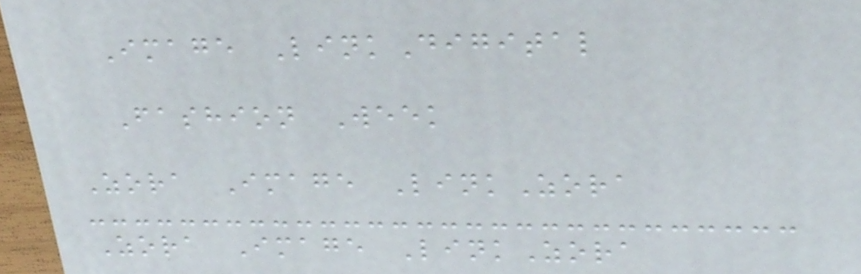Image LinkDigital
Fashion Week
Zora Image LinkZora
Zora Image LinkZora
